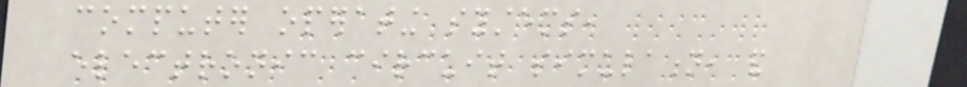computer operating systems,
electronic circuit simulation, and
